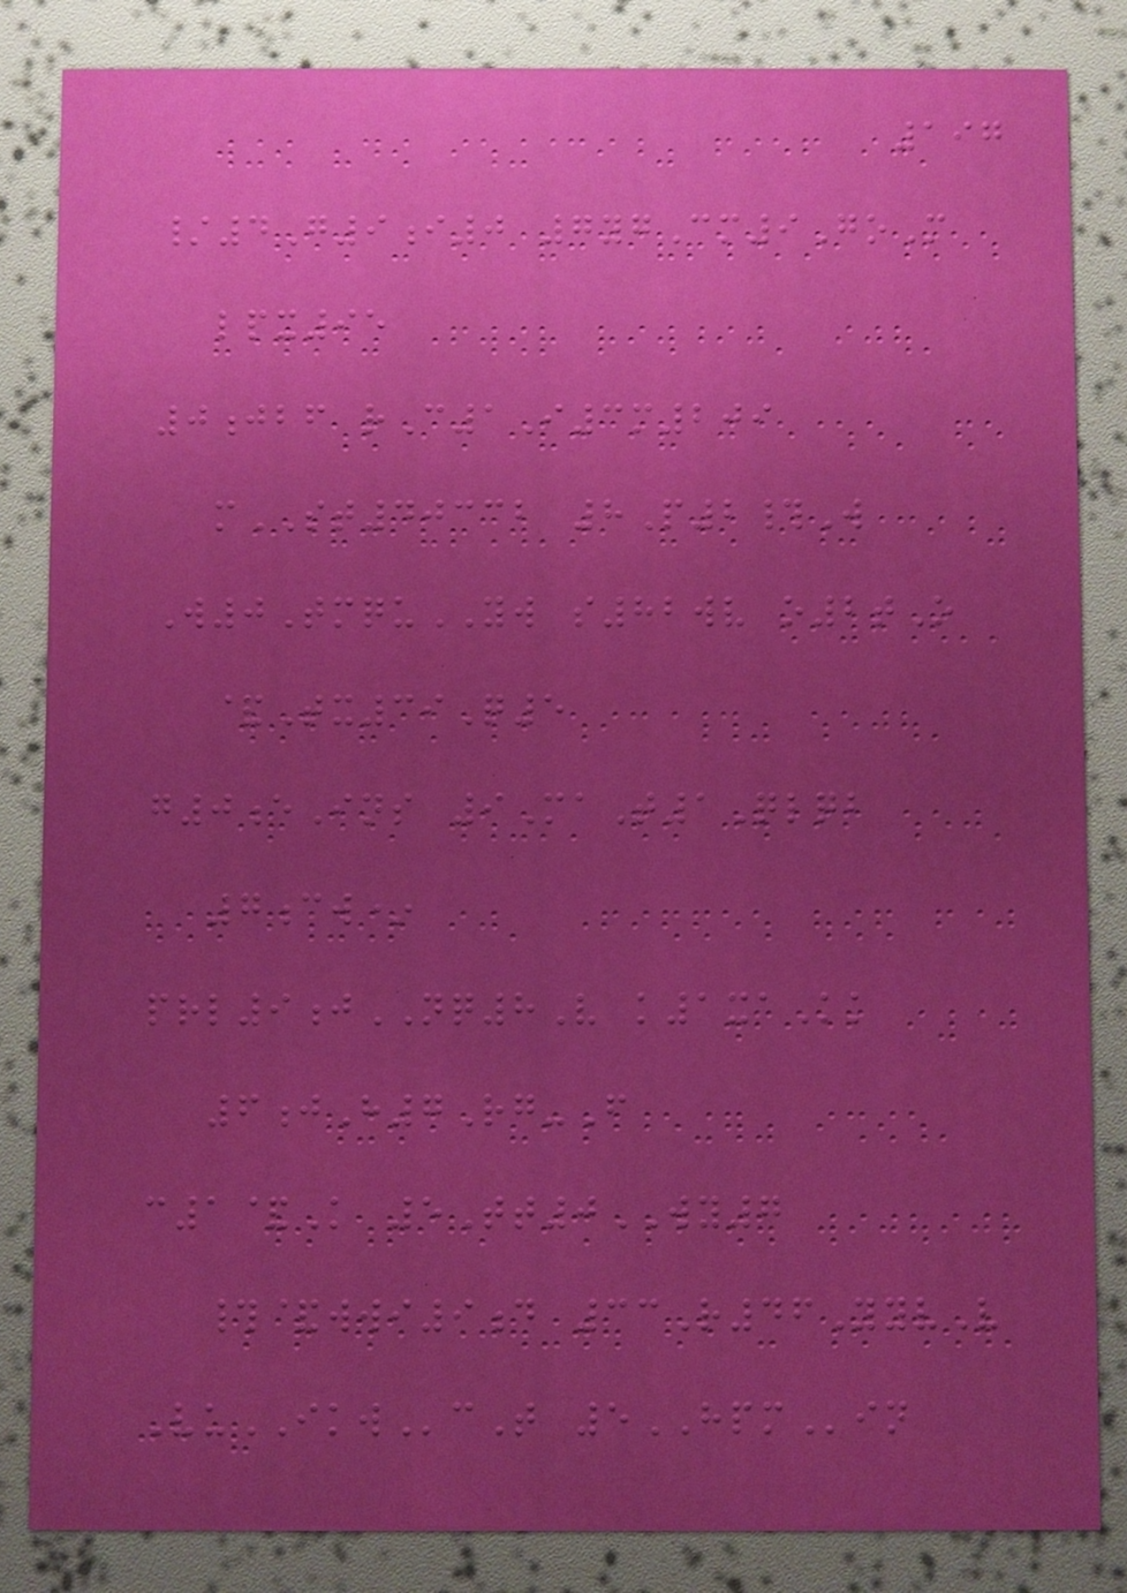197
/4G9i0 7ygCm9GoM
lpx95
0jbf rC1I3m209
mST40332 8P2#W
W0TmquYW s82wv o2tO
&Tx39Q5
g0eIns 9MaT1Qlqb
7cw*
prl9jNQ8V k1xaKk
6jH7Rg-F
c1&K 5Tt0WY7
#&wwi9d 33R46YyvV
VuIKWcT 5HPMin
